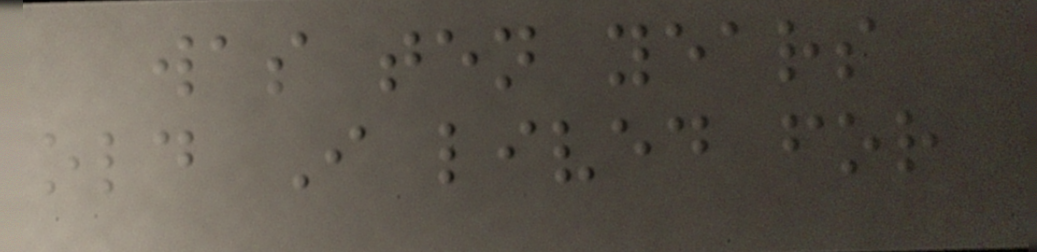was ten years
old I lived for
